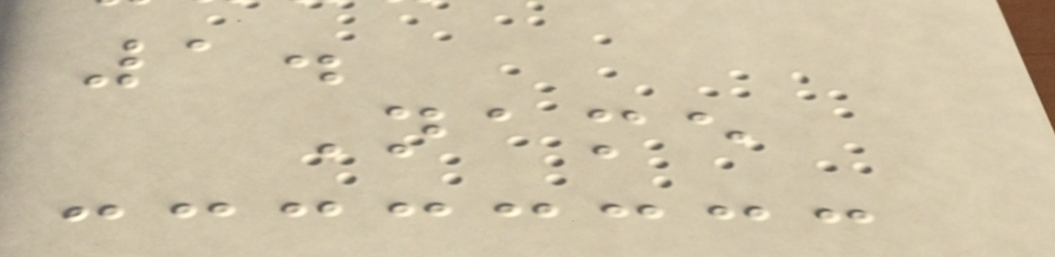1.
Name
